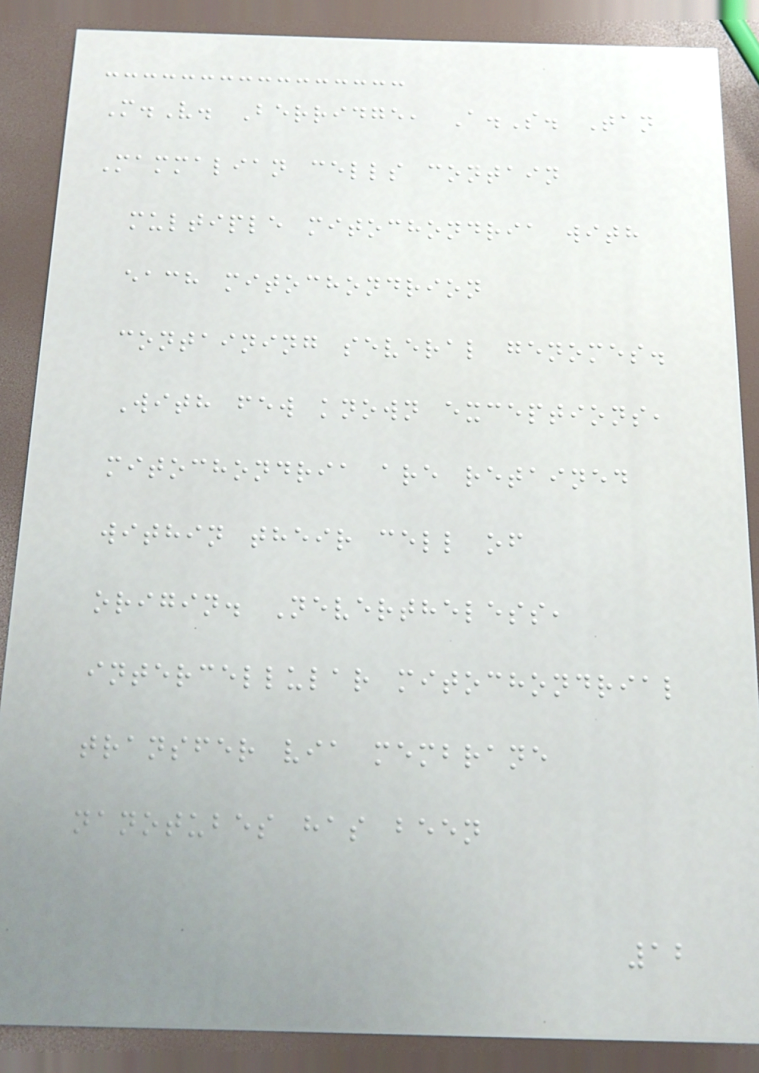M.V. Berridge, A.S. Tan
Mammalian cells contain
multiple mitochondria with
each mitochondrion
containing several genomes.
With few known exceptions,
mitochondria are retained
within their cell of
origin. Nevertheless,
intercellular mitochondrial
transfer via membrane
nanotubes has been
12
